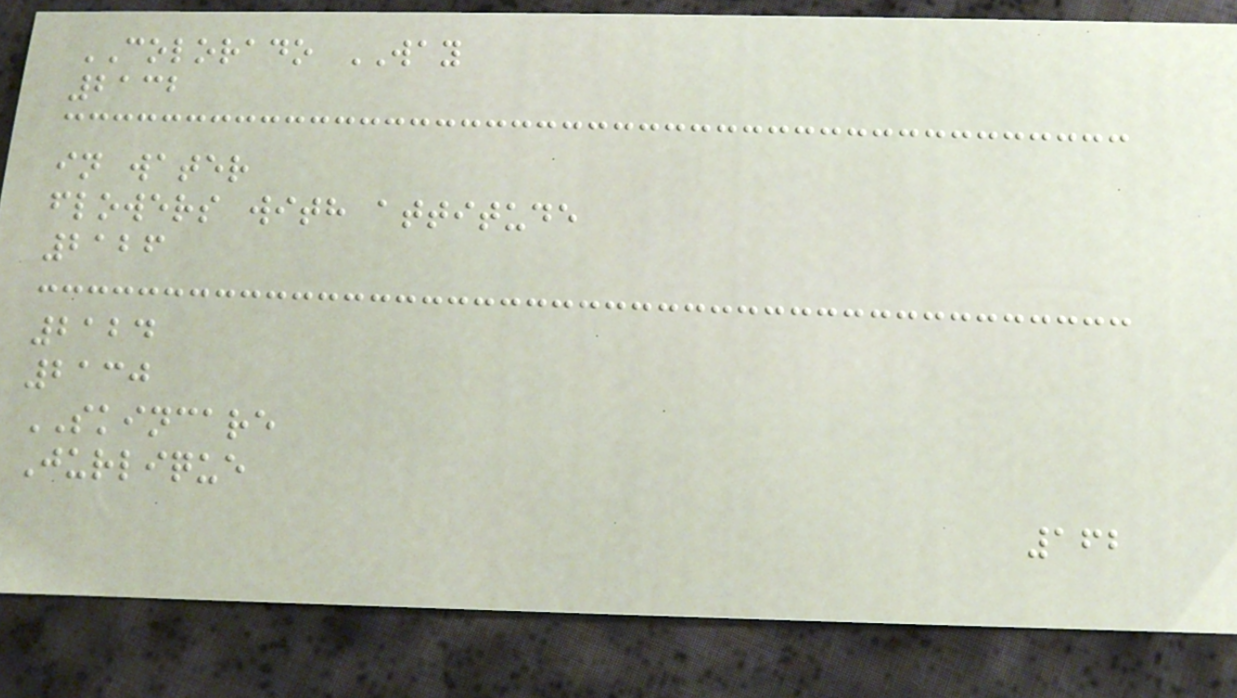COLORADO WAY
2132
in water
flowers with attitude
2126
2124
2130
SKINCARE
Jurlique
162
